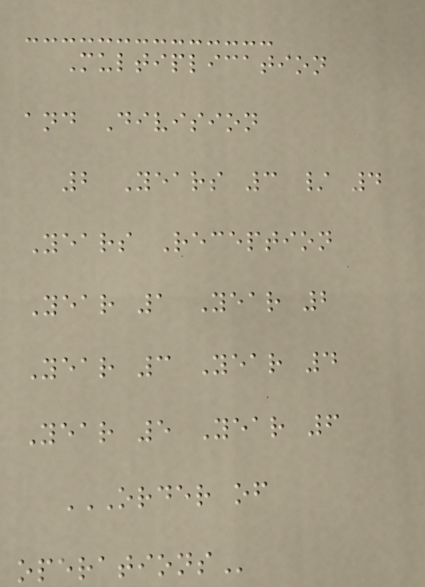Multiplication
and Division
2 Years 3 / 4
Years Reception
Year 1 Year 2
Year 3 Year 4
Year 5 Year 6
ORDER OF
OPERATIONS
